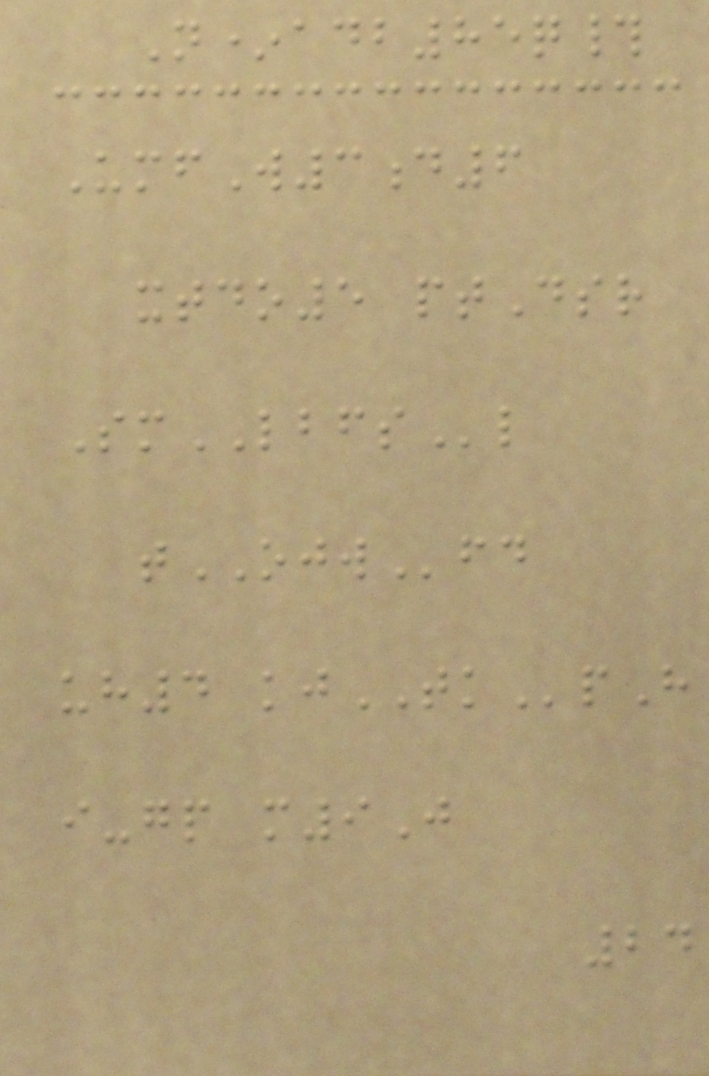N*adb85q#
UmfW3d6
xtdo5 ptDsr
SmLBFSl
tOJWfd
uh4 kjTKpH
i-gp m9J
24
